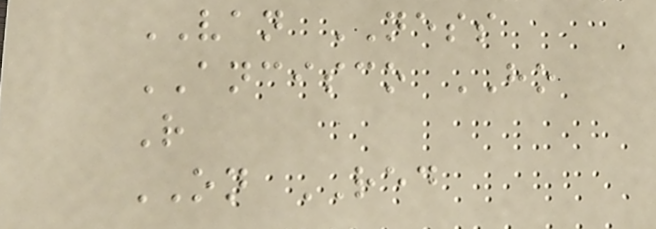VAN NESS
ANCISCO HO
R
ON RED
